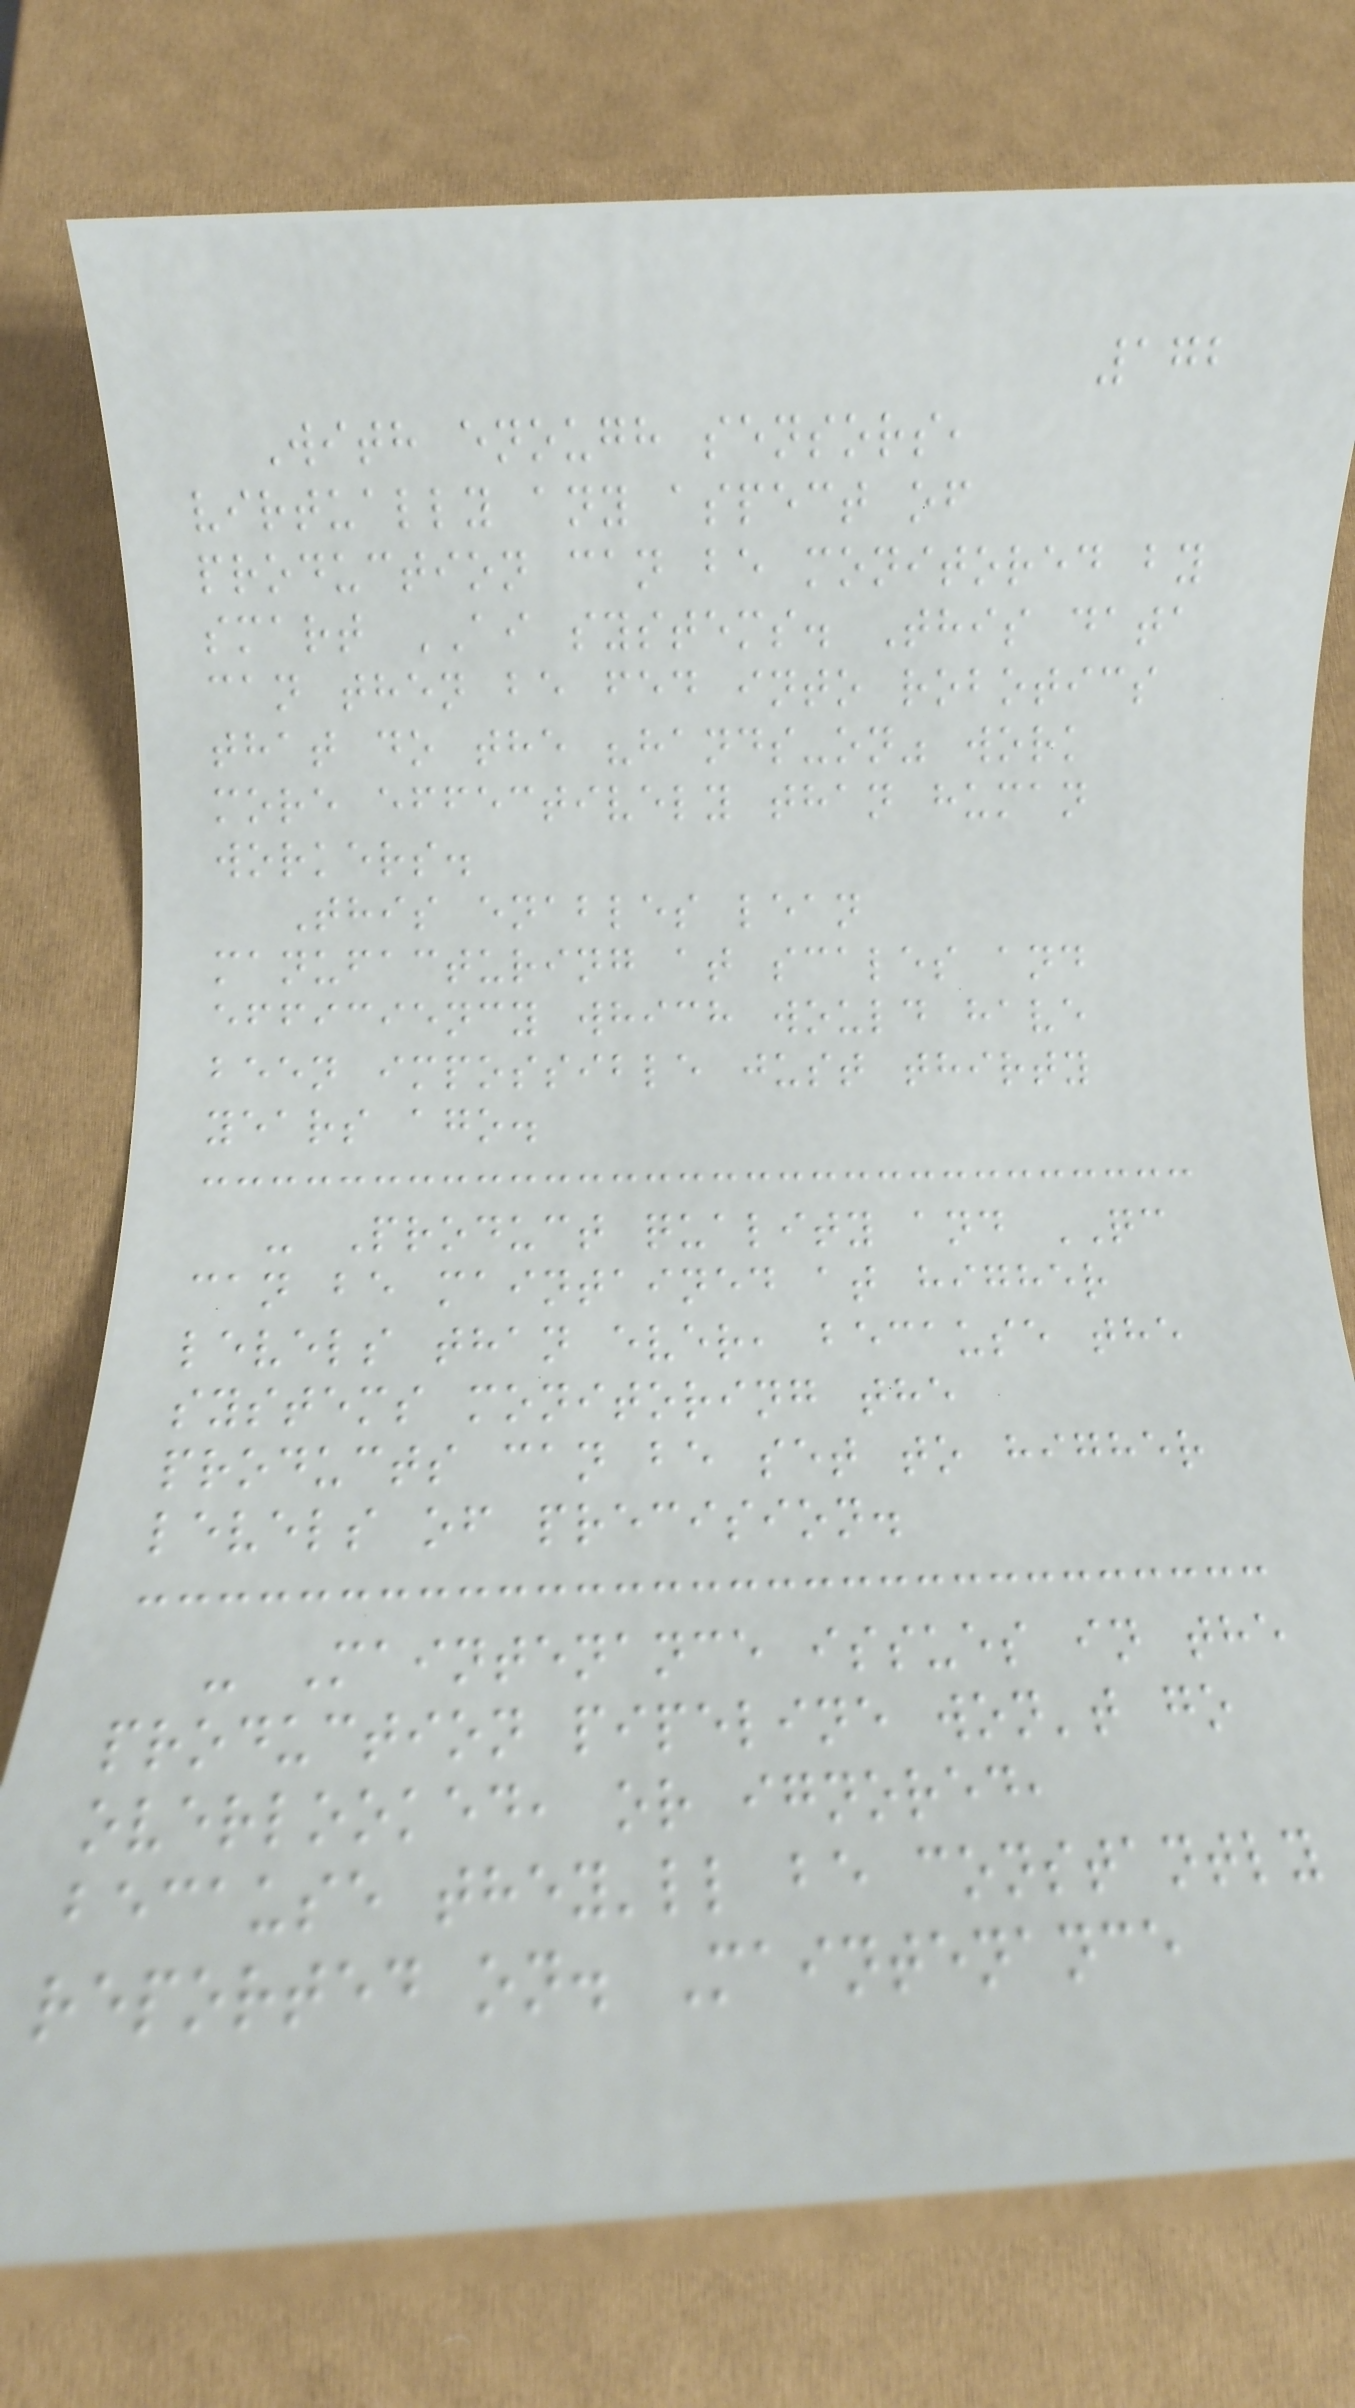172
With enough sensors,
virtually any aspect of
production can be monitored by
smart AI systems. This data
can then be fed into robotics
that do the "hands-on" work
more effectively than human
workers.
This enables lean
manufacturing at scales and
efficiency which would have
been impossible just thirty
years ago.
- Product quality and QC
can be maintained at higher
levels than ever, because the
systems monitoring the
products can be set to higher
levels of precision.
- Maintenance issues in the
production pipeline won't go
overlooked, or ignored,
because they'll be constantly
reported on. Maintenance
